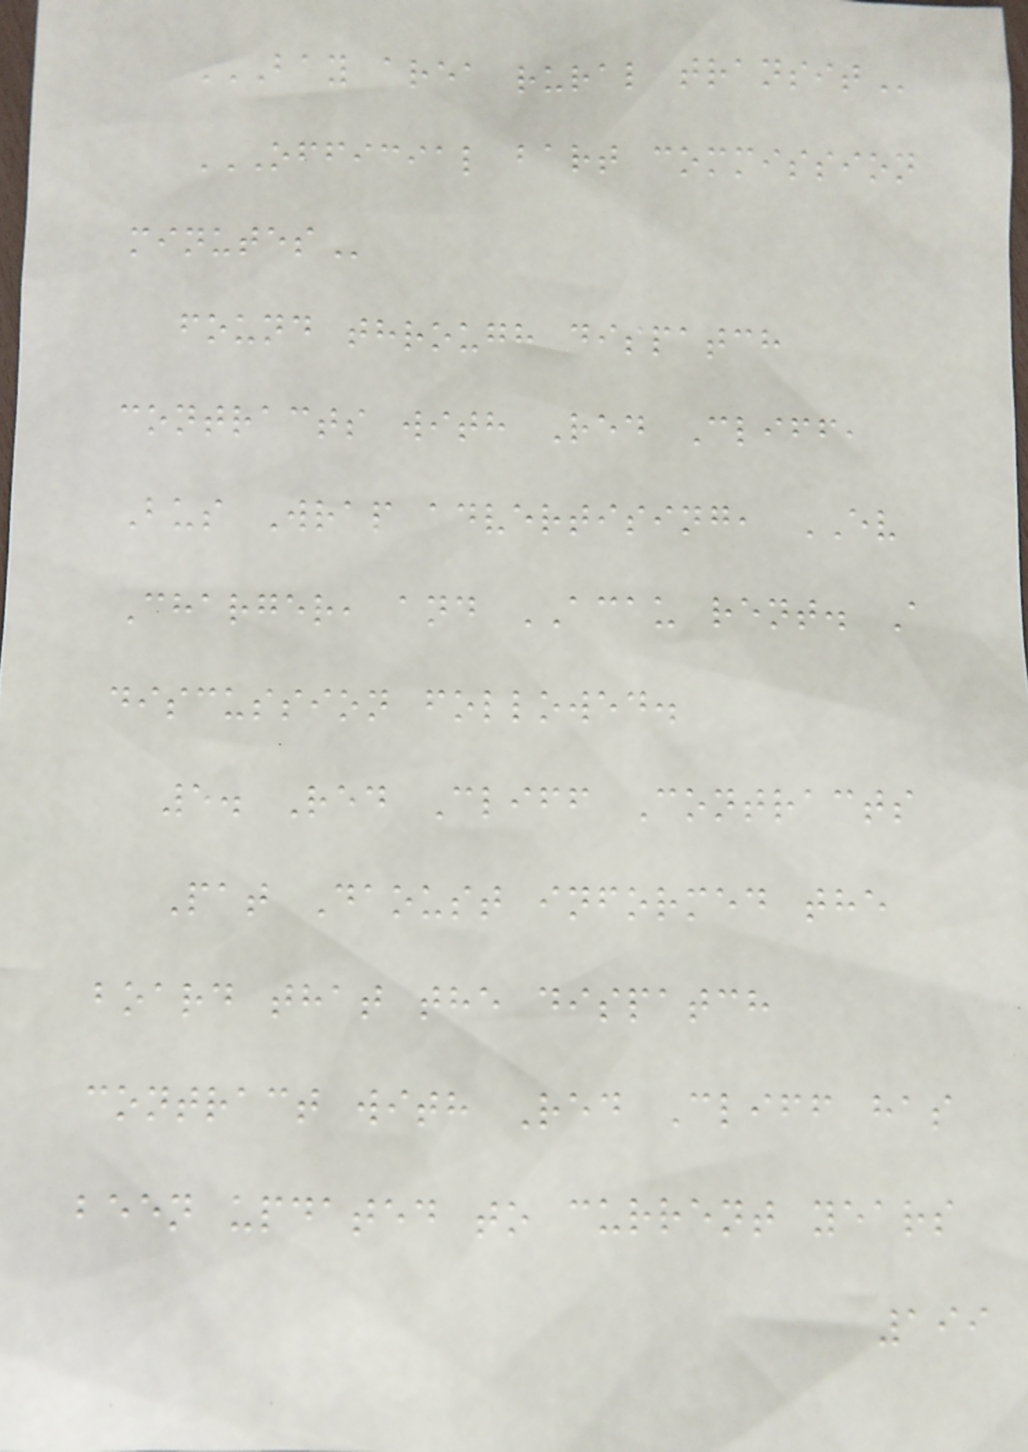BAY AREA RURAL TRANSIT
OFFICIAL BART COMMISSION
MINUTES
found through dispatch
contracts with Red Cliff,
Bus Wrap advertising, EV
Charger, and ACAU rent. A
discussion followed.
5. Red Cliff Contracts
Pat Daoust informed the
board that the dispatch
contract with Red Cliff has
been updated to current years
199
